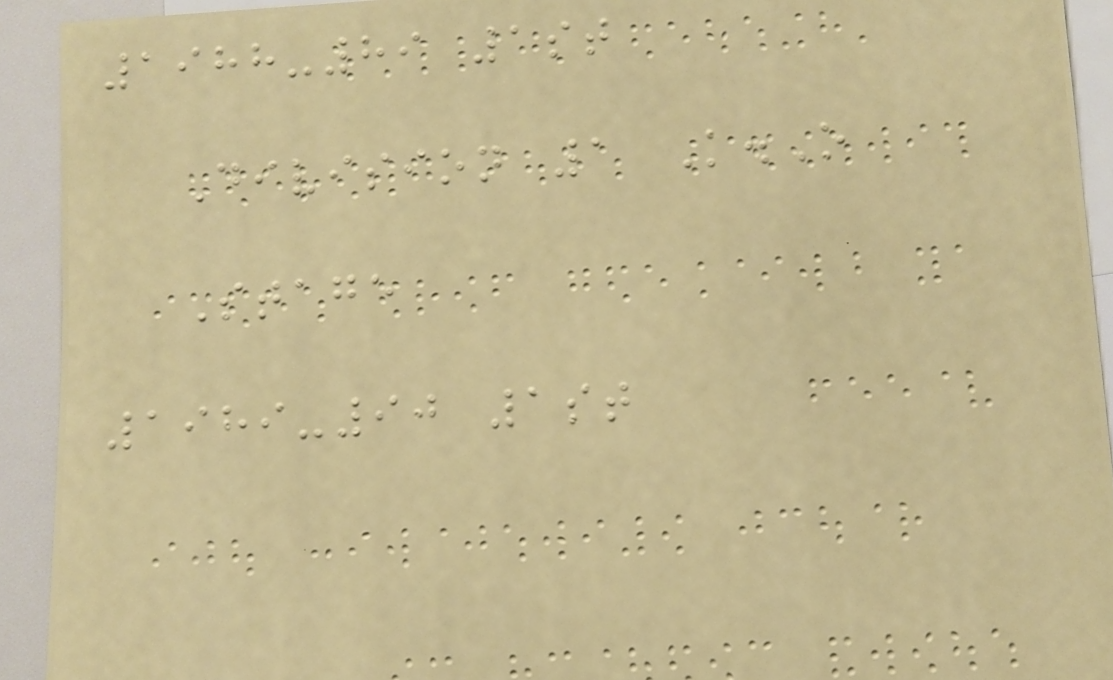1988-89 1st
Division 1 K.O
Stage
1989-90 1st
